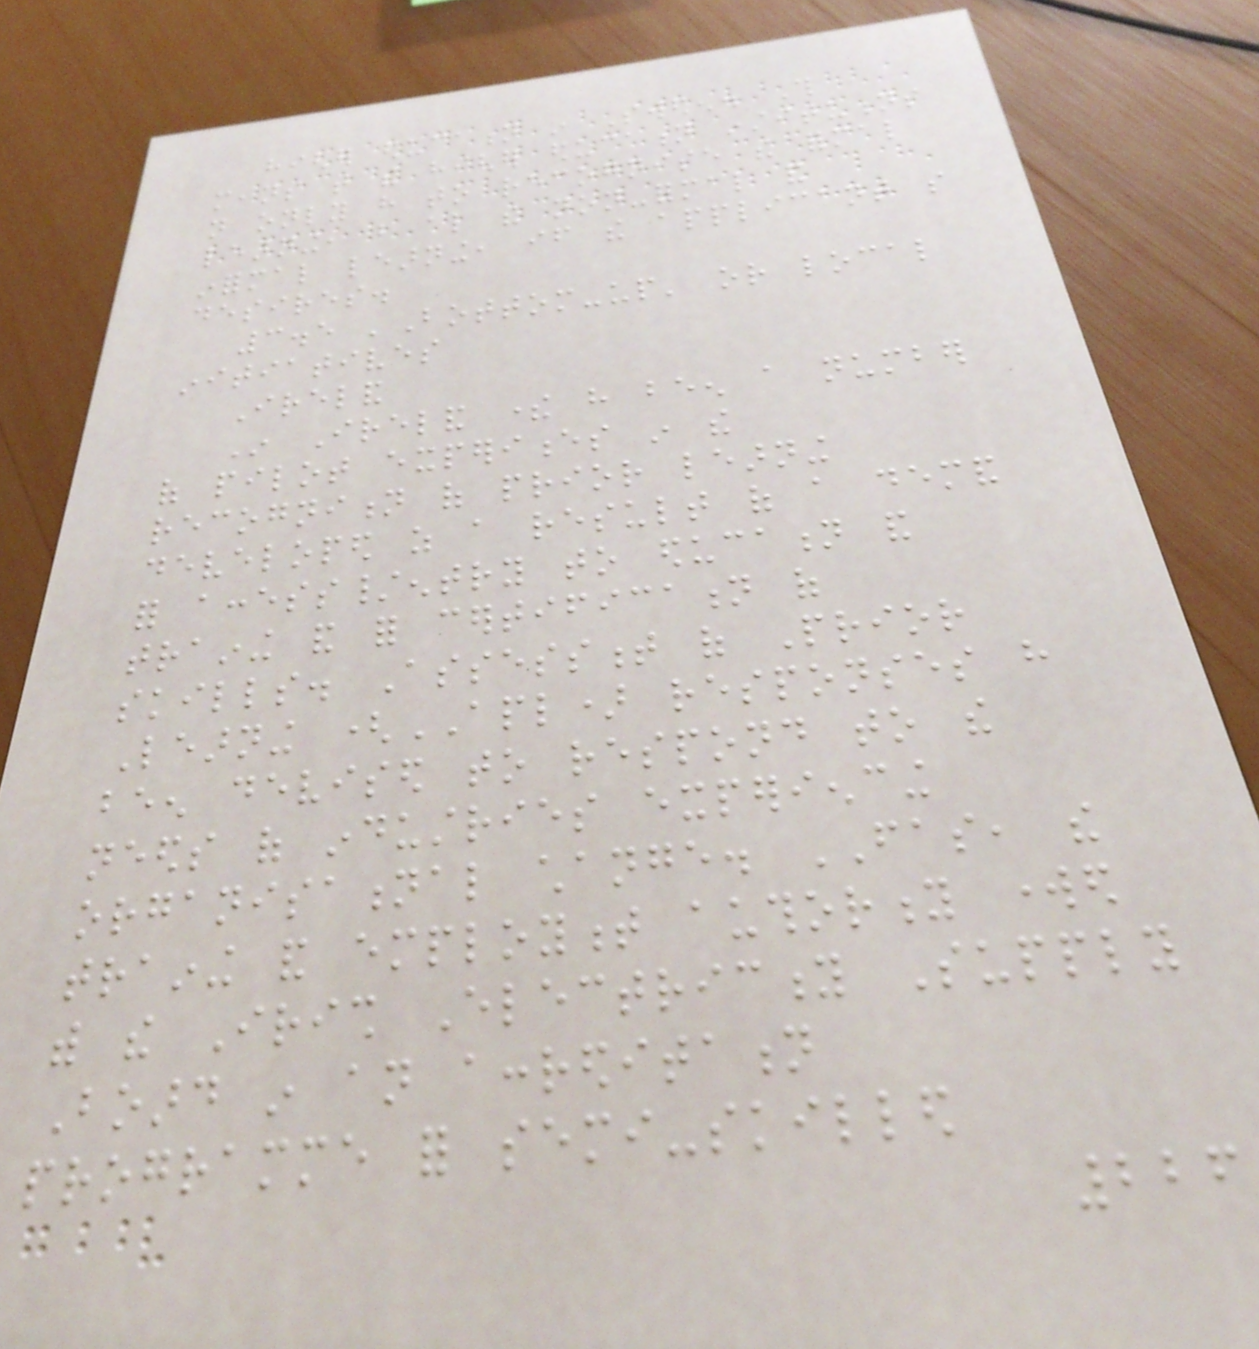higher education in Sweden. This
means that the higher education institutions
not only have to recognise the formal
learning, but also the non-formal and
informal learning, if the applicant so
desires.
3.5 'Bottom-up' or local
initiatives
Ireland
In Ireland there have been a number
of pilot experiences in the
recognition of prior learning
developed as a result of a demand
for access/entry to education and
training and for certification of
skills. Assessment of Prior
Learning (APL) responses have
been devised to respond to the
needs of industries experiencing
organisational change. FAS, the
training and employment authority worked
with the Irish Electricity Supply
Board in an accreditation
programme for semi-skilled
226
